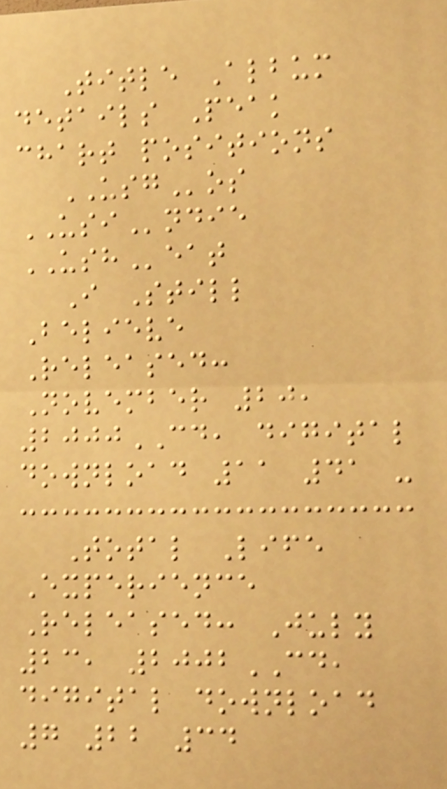Title Album
details Peak
chart positions
USGos
USIndie
USHeat
I Still
Believe
Released:
November 20,
2000CD, digital
download 11 41 -
Total Life
Experience
Released: July
23, 2002CD,
digital download
7 22 34
